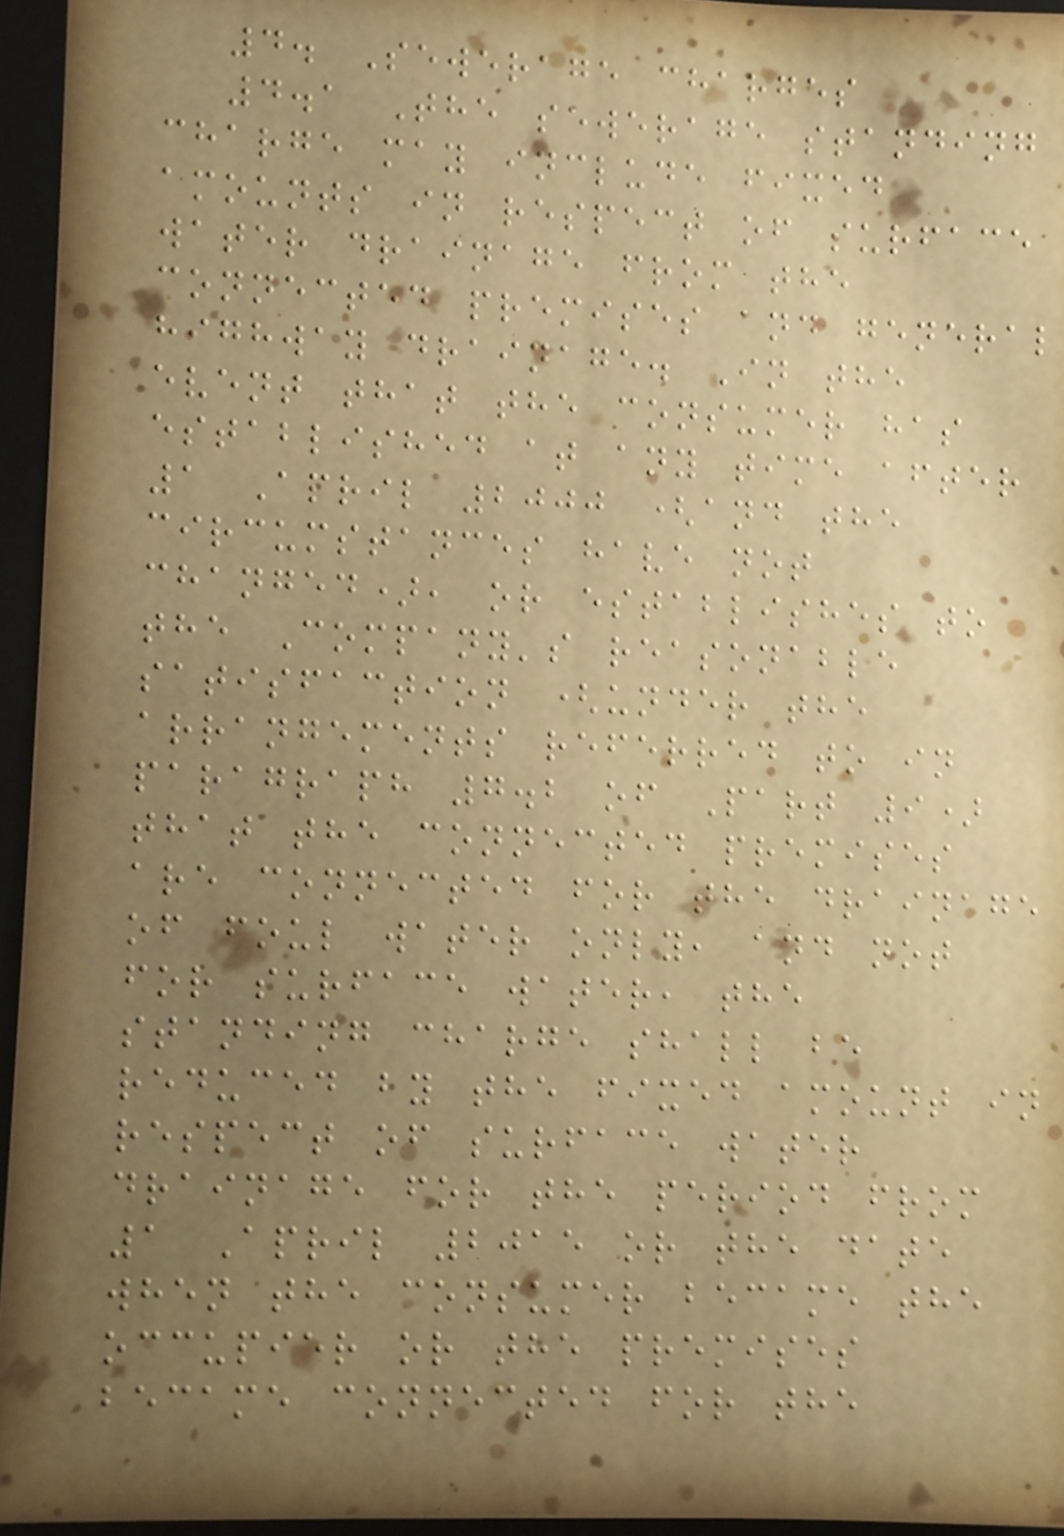4. Sewerage charges
4.1 The sewerage standing
charge may include fixed
amounts in respect of surface
water drainage from the
connected premises and general
highway drainage. In the
event that the consumer has
established at any time after
1 April 2000 (and the
circumstances have not
changed), or establishes to
the Company's reasonable
satisfaction (under the
arrangements referred to in
paragraph 7.2 of Part 9)
that the connected premises
are connected for the drainage
of foul water only, and not
for surface water, the
standing charge shall be
reduced by the fixed amount in
respect of surface water
drainage for the period from
1 April 2015 or the date
when the consumer became the
occupier or the premises
became connected for the
